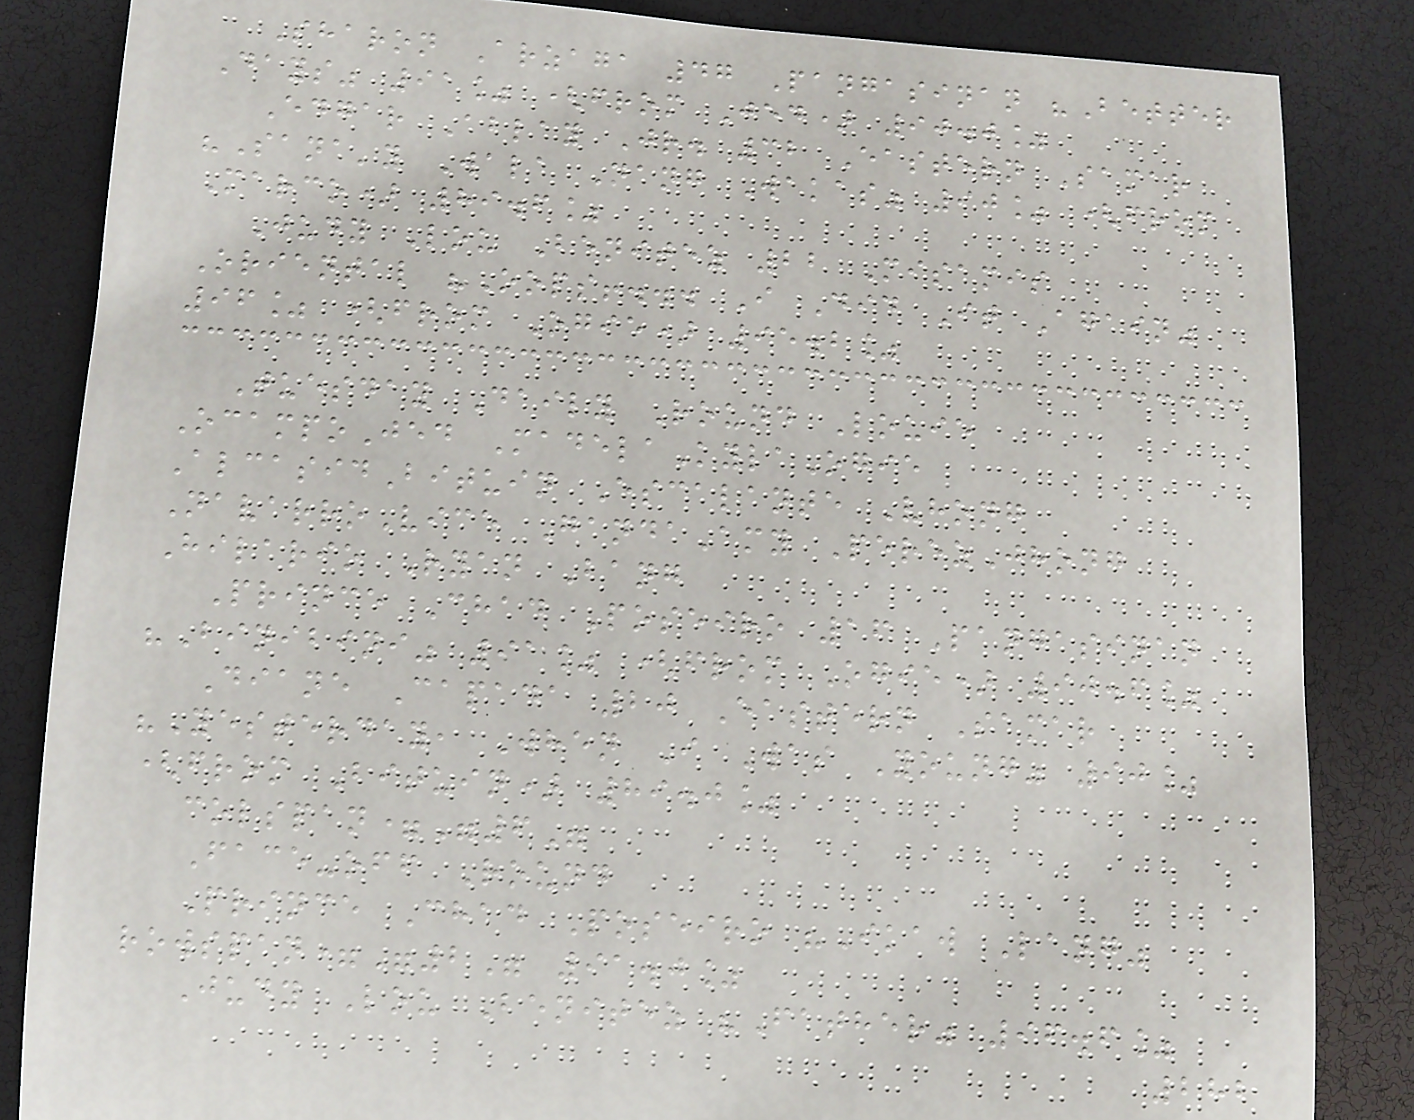Sharon Arzaga 47 Pangasinan "Better
Days" 91% (from Jed) 90.0%
Edgar Ablay Jr. 32 Eastern Samar
"Sana'y Wala Nang Wakas" 90% (from
Marco) 89.6%
Judy Lou Benitez 22 Misamis
Oriental "Oops!... I Did It Again"
96% (from Ogie) 95.2%
Tuesday Daily Round Louie
OcampoJed MadelaKylaOgie
AlcasidBituin Escalante Vhong
NavarroVice GandaAmy PerezJhong
Hilario Ryan Bang
Prince Chad Poseiro 16 Pangasinan
"Binibini" 91% (from Ogie) 90.6%
Diane Capada 20 Eastern Samar
"Yesterday, When I Was Young" 90%
(from Bituin) 89.0%
colspan="6"
Face-off Round
Prince Chad Poseiro "Ikaw Lang"
rowspan="2" 91.0%
Judy Lou Benitez "Father" 96.6%
282
